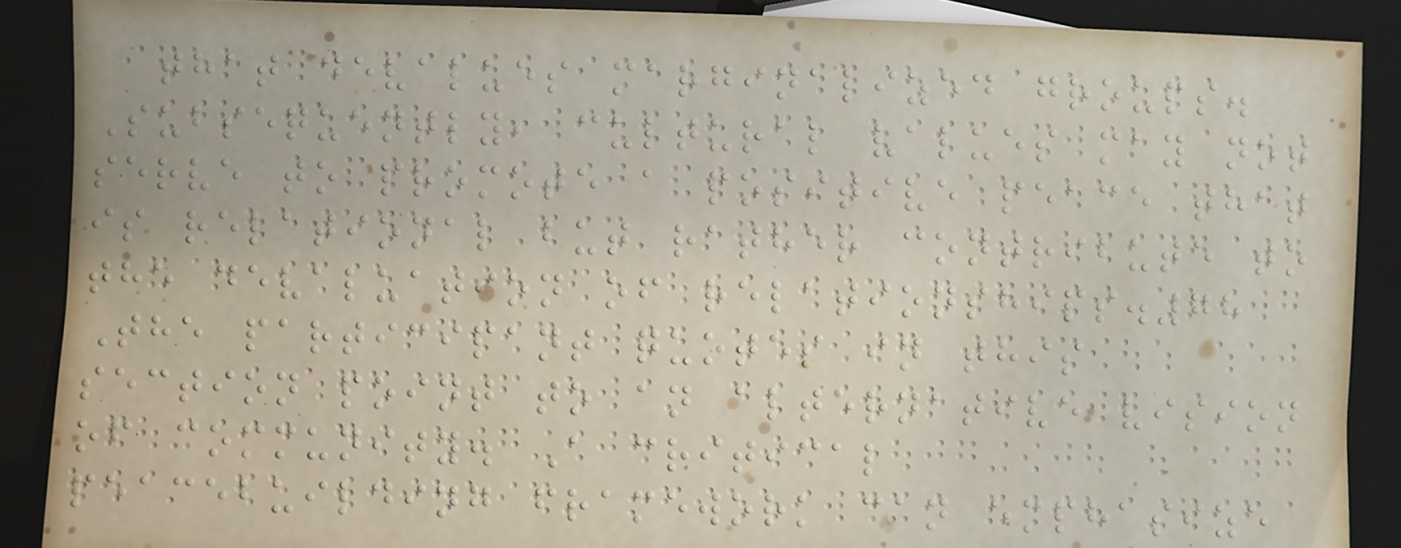that devalues marginalized groups.
Subsequently, cultural values may not
serve to promote a positive peace that
is relational but rather contribute to
the devaluation of relationships.78
The participant quotes in this
section point to an alternative vision
of community. A critical
peacebuilding framework can emphasize
